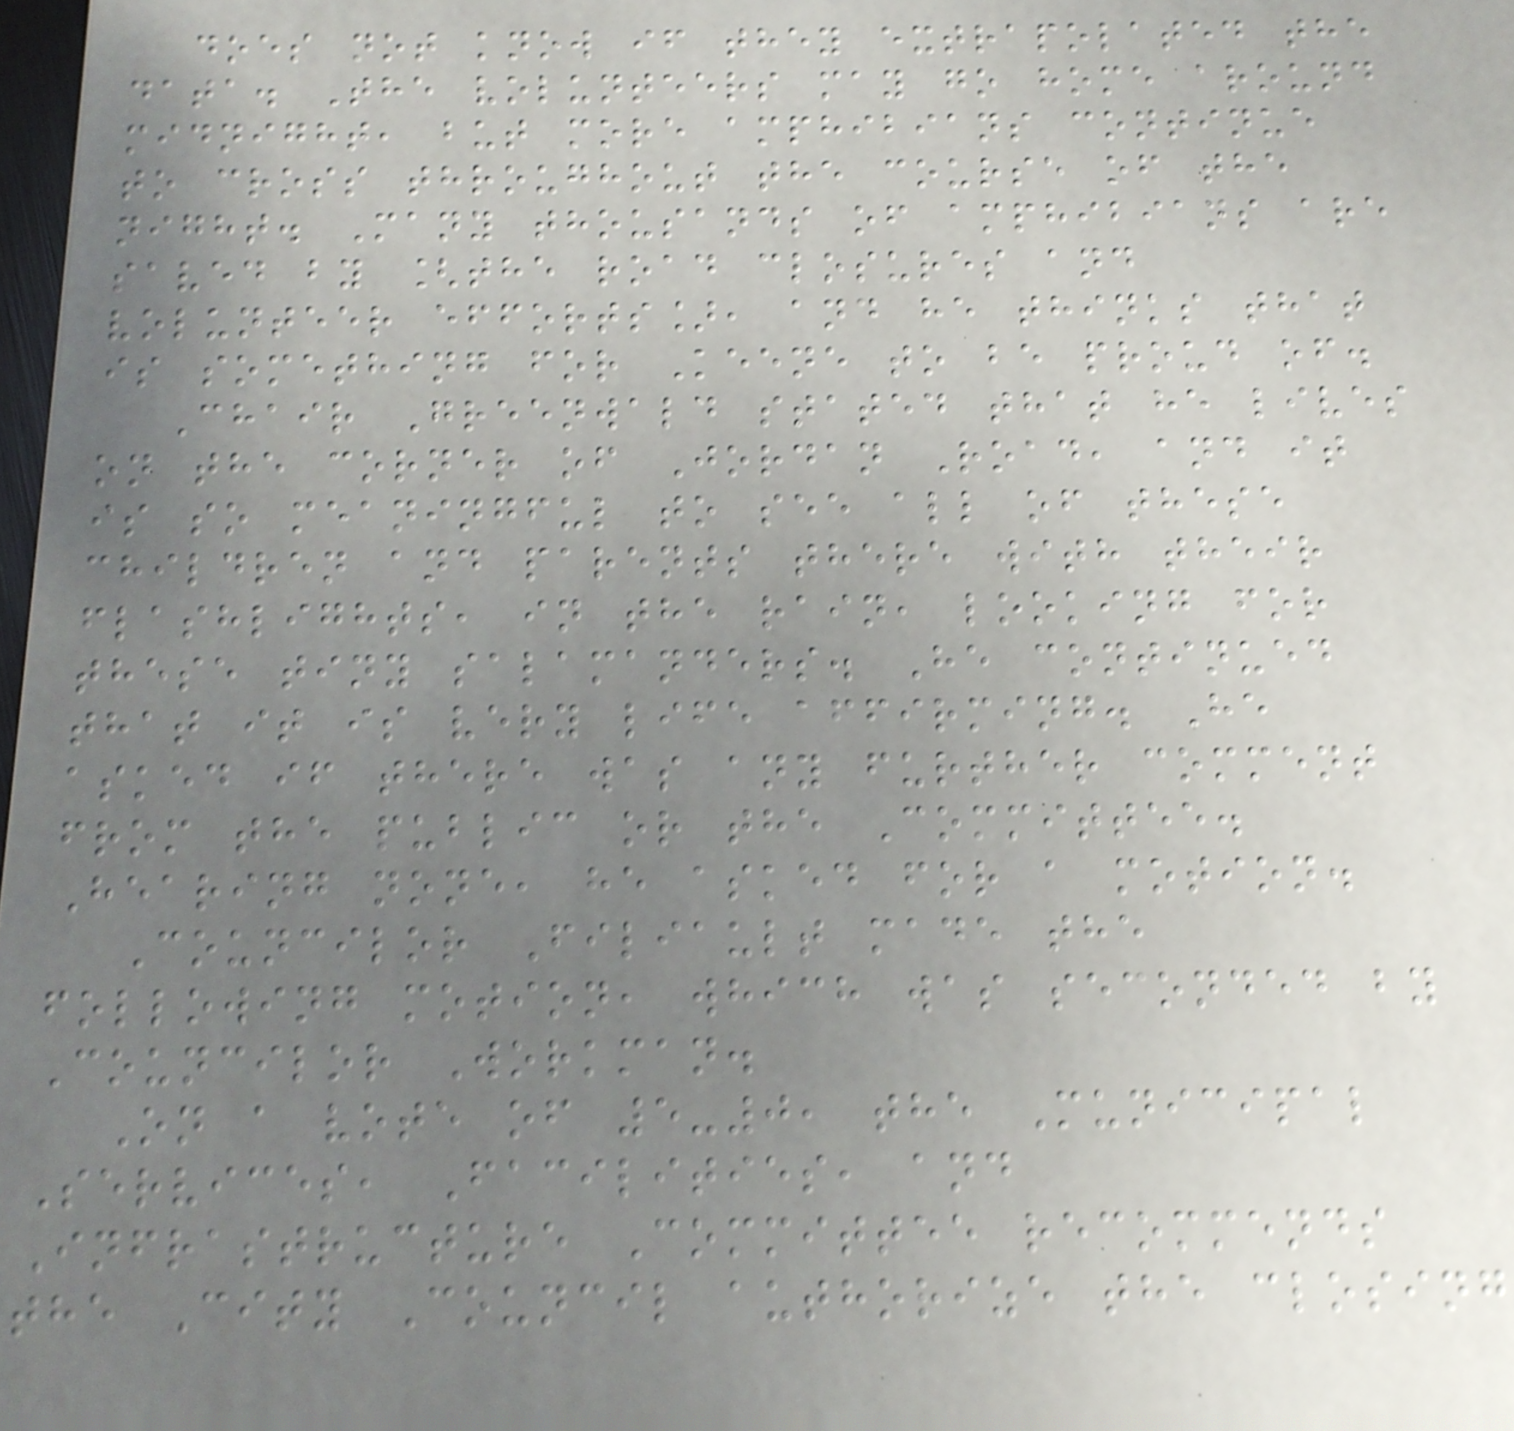does not know if they extrapolated the
data. The volunteers may go home around
midnight, but more amphibians continue
to cross throughout the course of the
night. Many thousands of amphibians are
saved by [the road closures and
volunteer efforts], and he thinks that
is something for Keene to be proud of.
Chair Greenwald stated that he lives
on the corner of Jordan Road, and it
is so meaningful to see all of these
children and parents there with their
flashlights, in the rain, looking for
these tiny salamanders. He continued
that it is very life affirming. He
asked if there was any further comment
from the public or the Committee.
Hearing none, he asked for a motion.
Councilor Filiault made the
following motion, which was seconded by
Councilor Workman.
On a vote of 5-0, the Municipal
Services, Facilities, and
Infrastructure Committee recommends
the City Council authorize the closing
